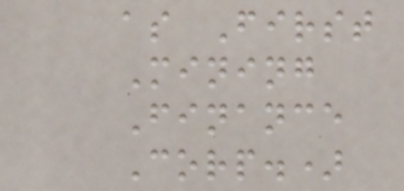as First
Mining
Finance
Corp.)
